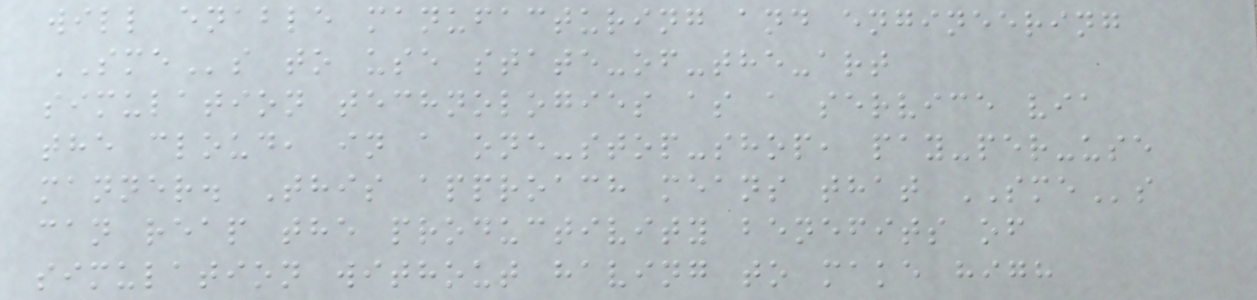will enable manufacturing and engineering
SMEs to use state-of-the-art
simulation technologies as a service via
the cloud, in a one-stop-shop, pay-per-use
manner. This approach means that SMEs
can reap the productivity benefits of
simulation without having to make high
